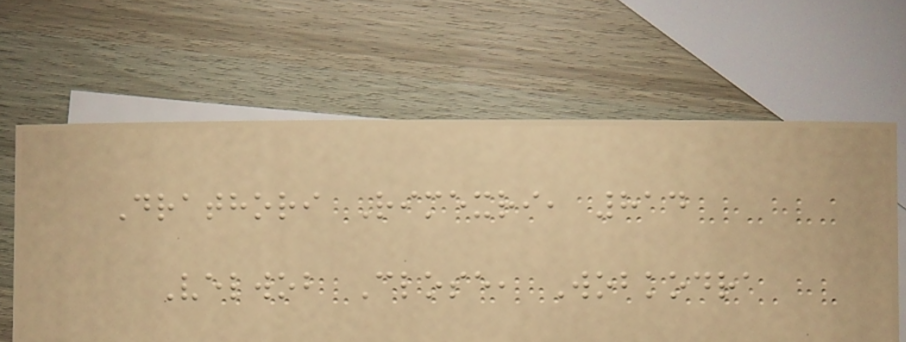Drathori Rimexri, 814
Velwob Close, Wobkodra
